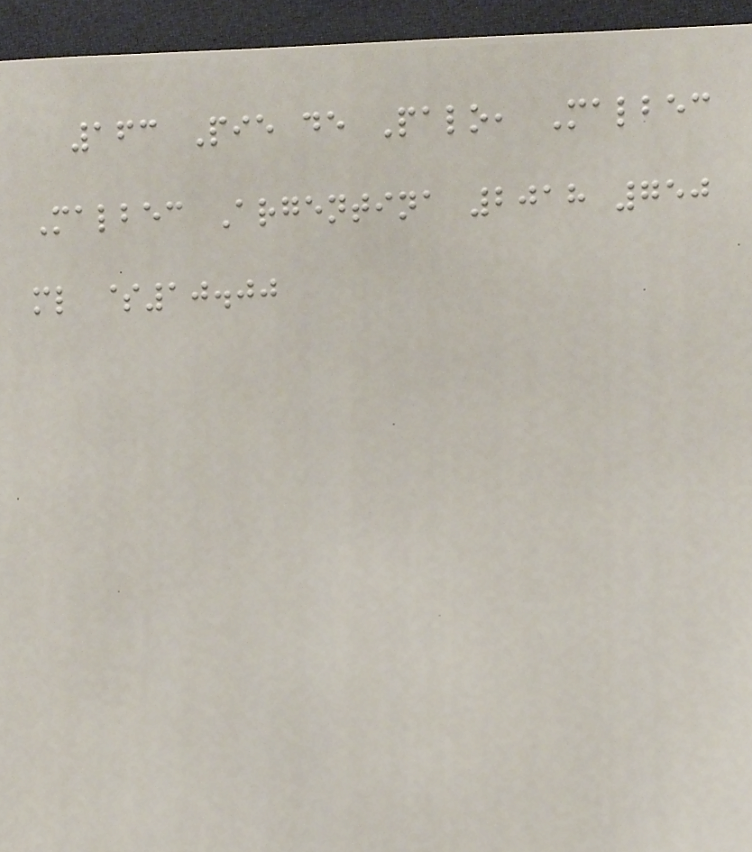163 Pie de Palo, Malbec
Malbec Argentina 2018 750
ml $10.00
